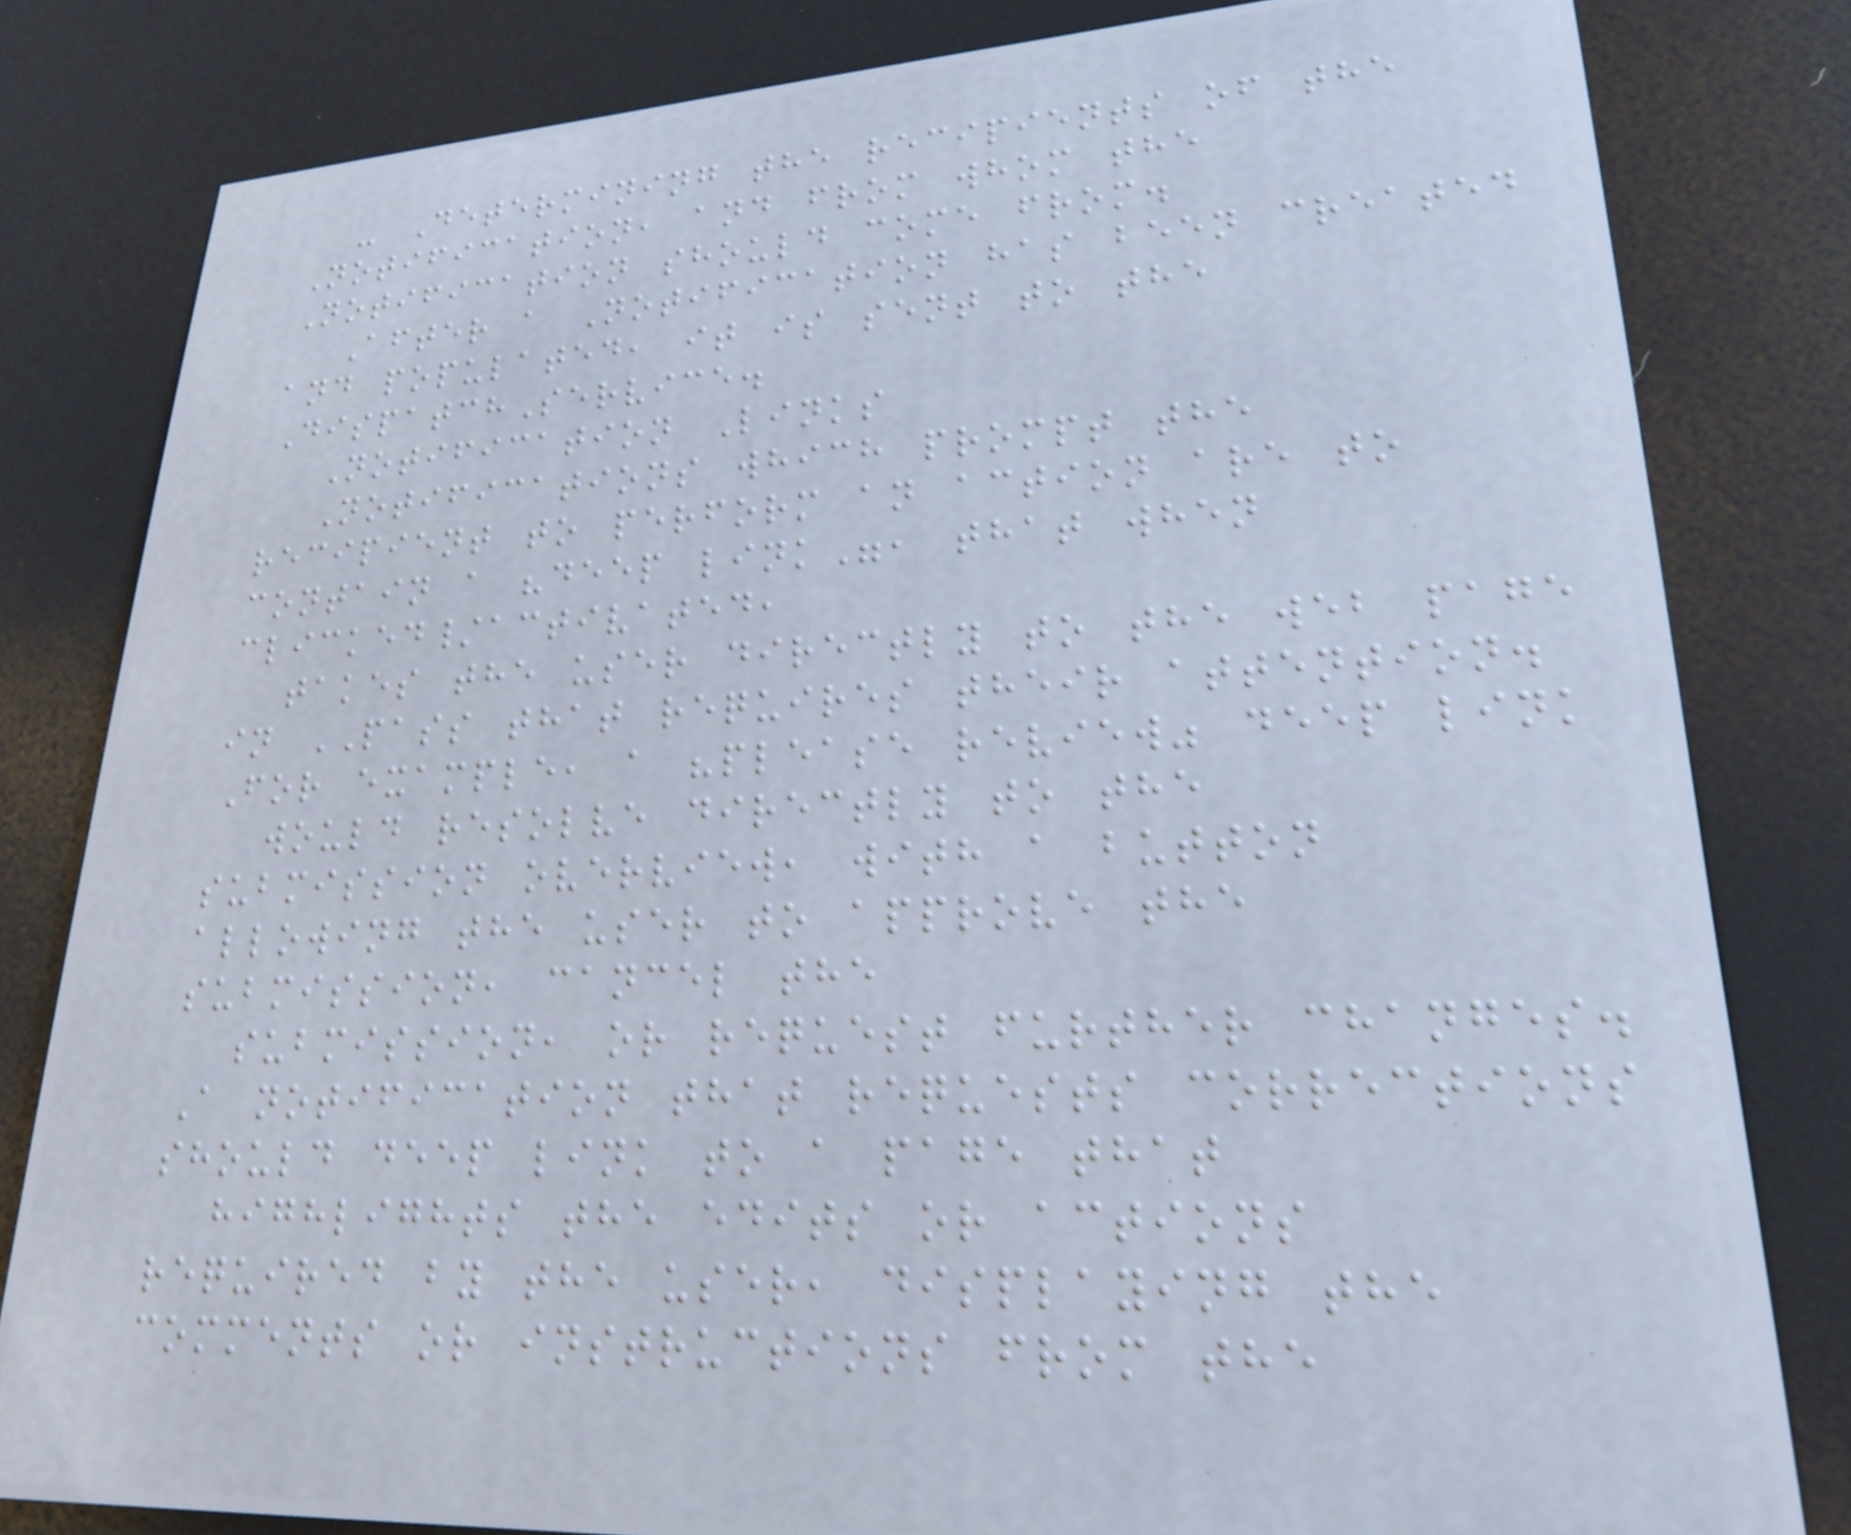- Determining the recipients of the
Notification, and from whom the
Notification should come from.
After a Notification has been created
and populated, it is sent to the
DispatchService.
Notification Links
Notifications which prompt the
recipient to perform an action are to
contain a "deep link", that when
clicked/activated,
takes the user directly to the web page
in PASS that requires their attention.
For example, a "please review" deep link
would resolve directly to the
submission overview, with a button
allowing the user to approve the
submission, cancel the
submission, or request further changes.
A notification that requests corrections
should deep link to a page that
highlights the edits or actions
required by the user, displaying the
comments or instructions from the
